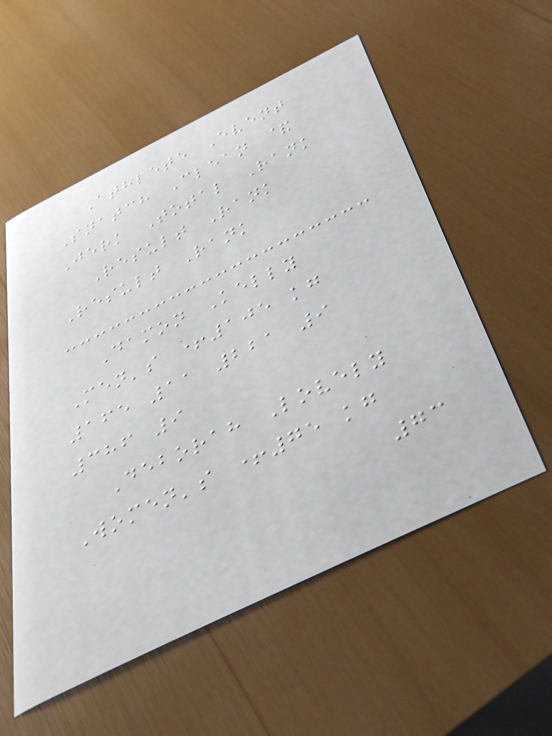Athlete Event
Snatch Clean &
Jerk Total Rank
Result Rank
Result Rank
Damon Kelly
Men's +105 kg
165 11 221 9
386 9
Deborah Lovely
Women's +75 kg
73
